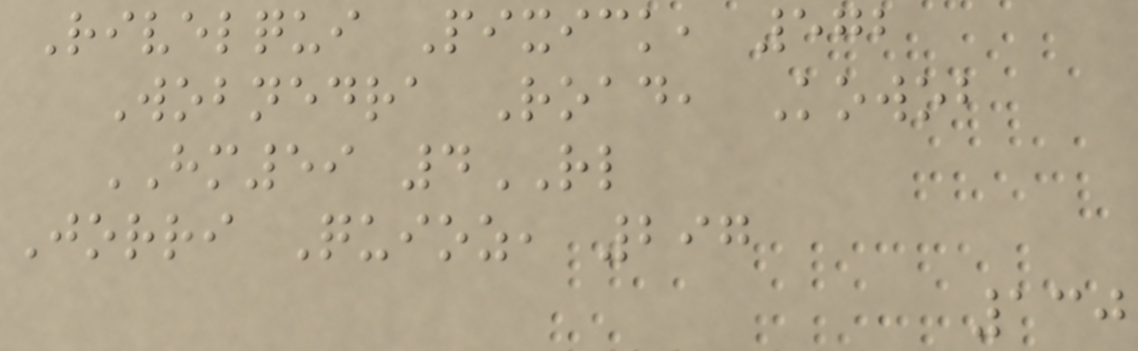Rivelqui Pixick, 572
Wobnedra Road, Kowob
HM59 4RL
Jorri Quioz, 297
130
